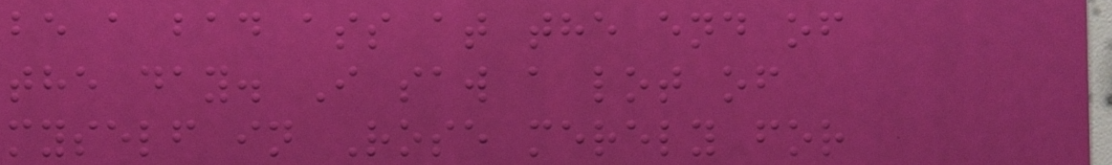be a bad ass at the end of
the day. I saw a lot of
myself in Rose merely for
